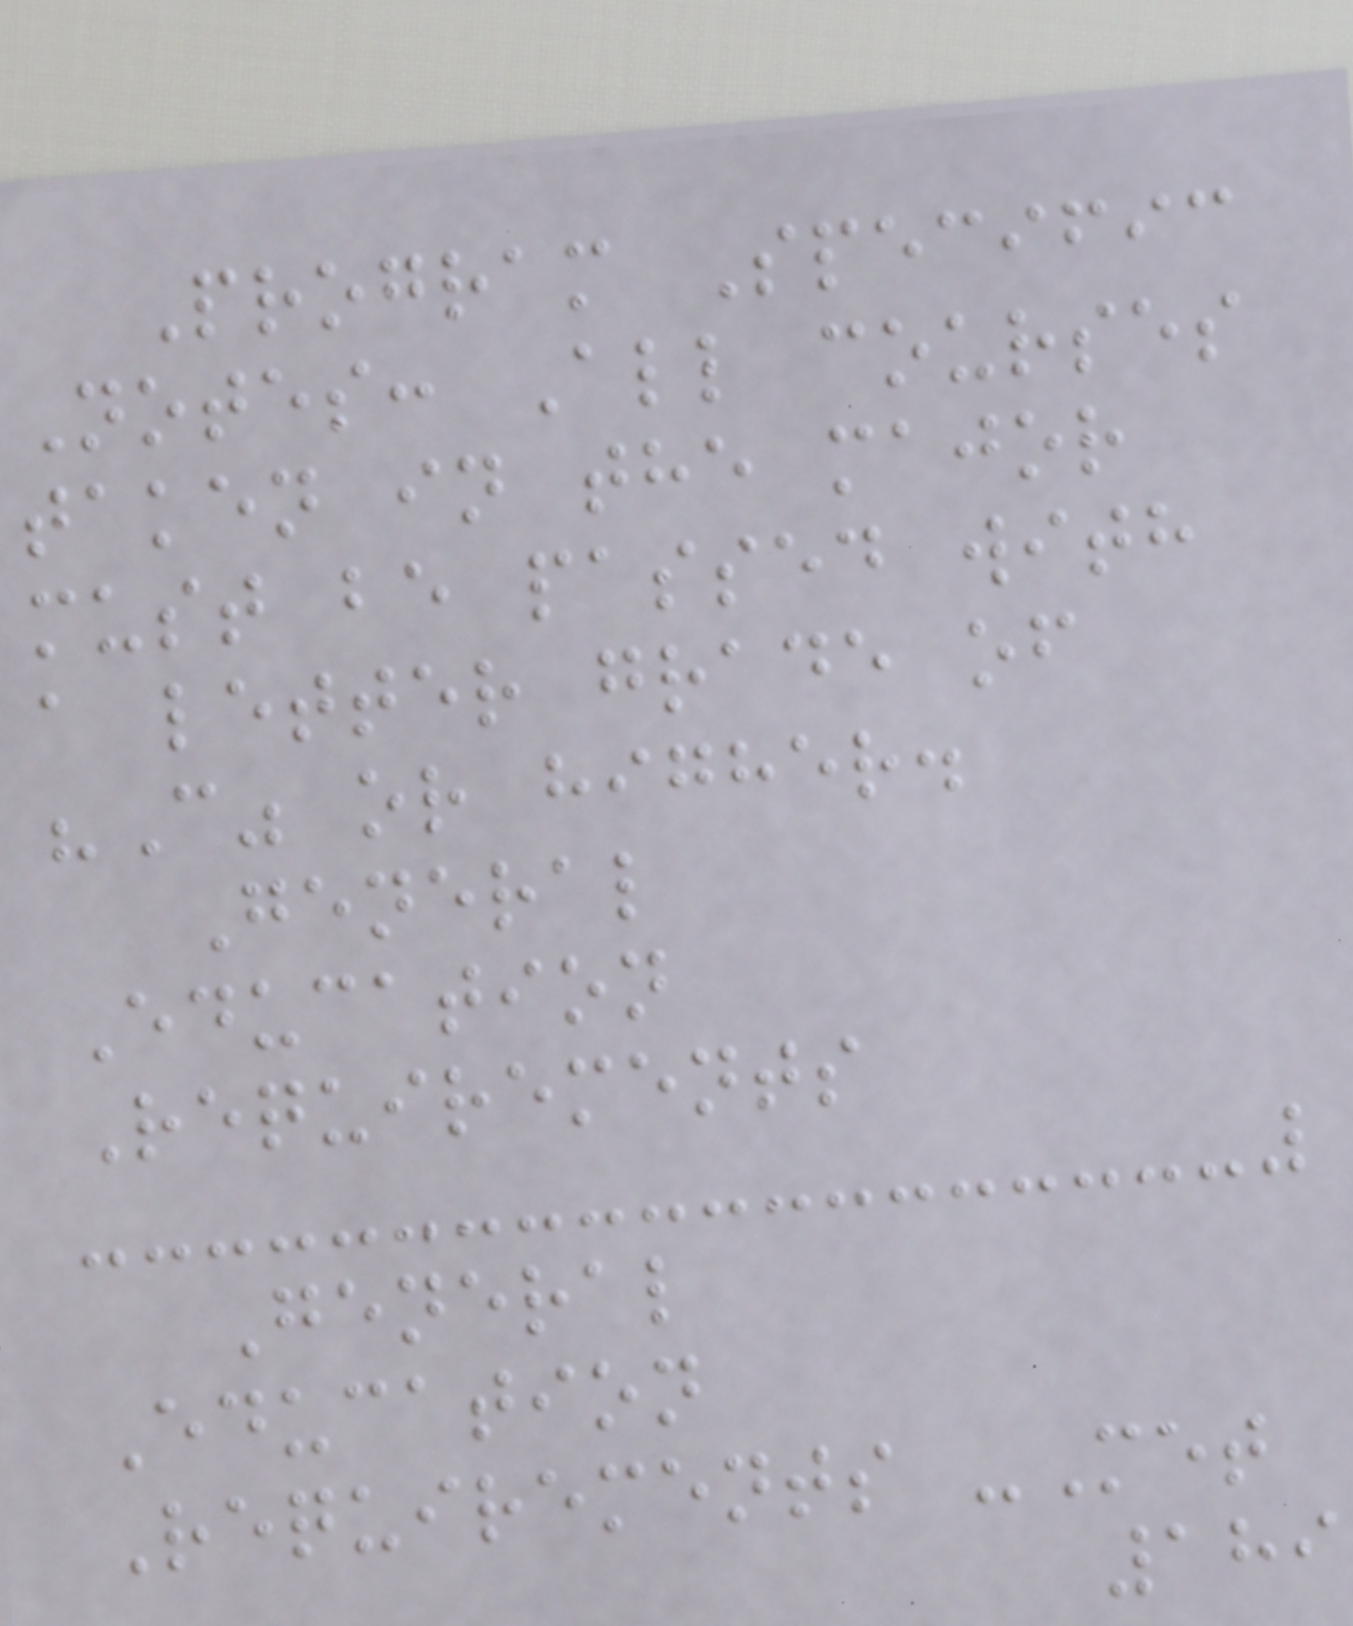Program Specific
Notes: All courses
taken in the major
must be passed with
a letter grade of
"C" or higher.
General
Education
Requirements
General
Education
Requirements -Met
189
